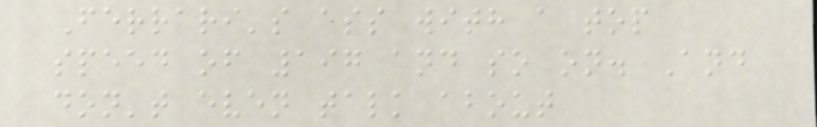Ferrari's ass with a top
speed of 197 and so on. And
don't even talk about
